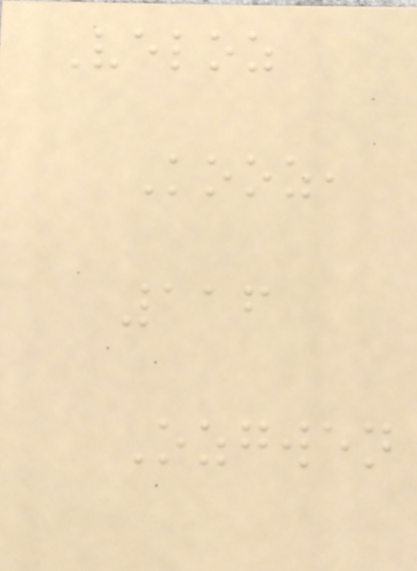Veloz
Kooz,
116
Ozgwen
